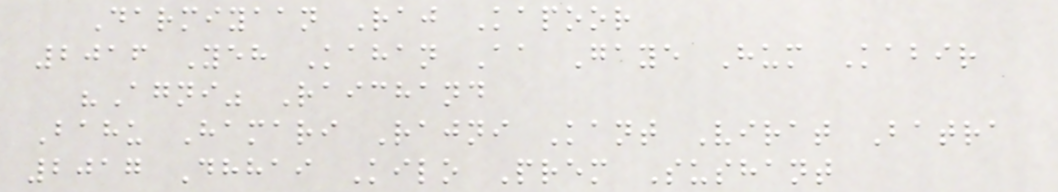Darmiyaan Raj Kapoor
2016 Yeh Kahan Aa Gaye Hum Kabir
"Agni" Raichand
Bahu Hamari Rajni Kant Virat Batra
2017 Dhhai Kilo Prem Sushant
